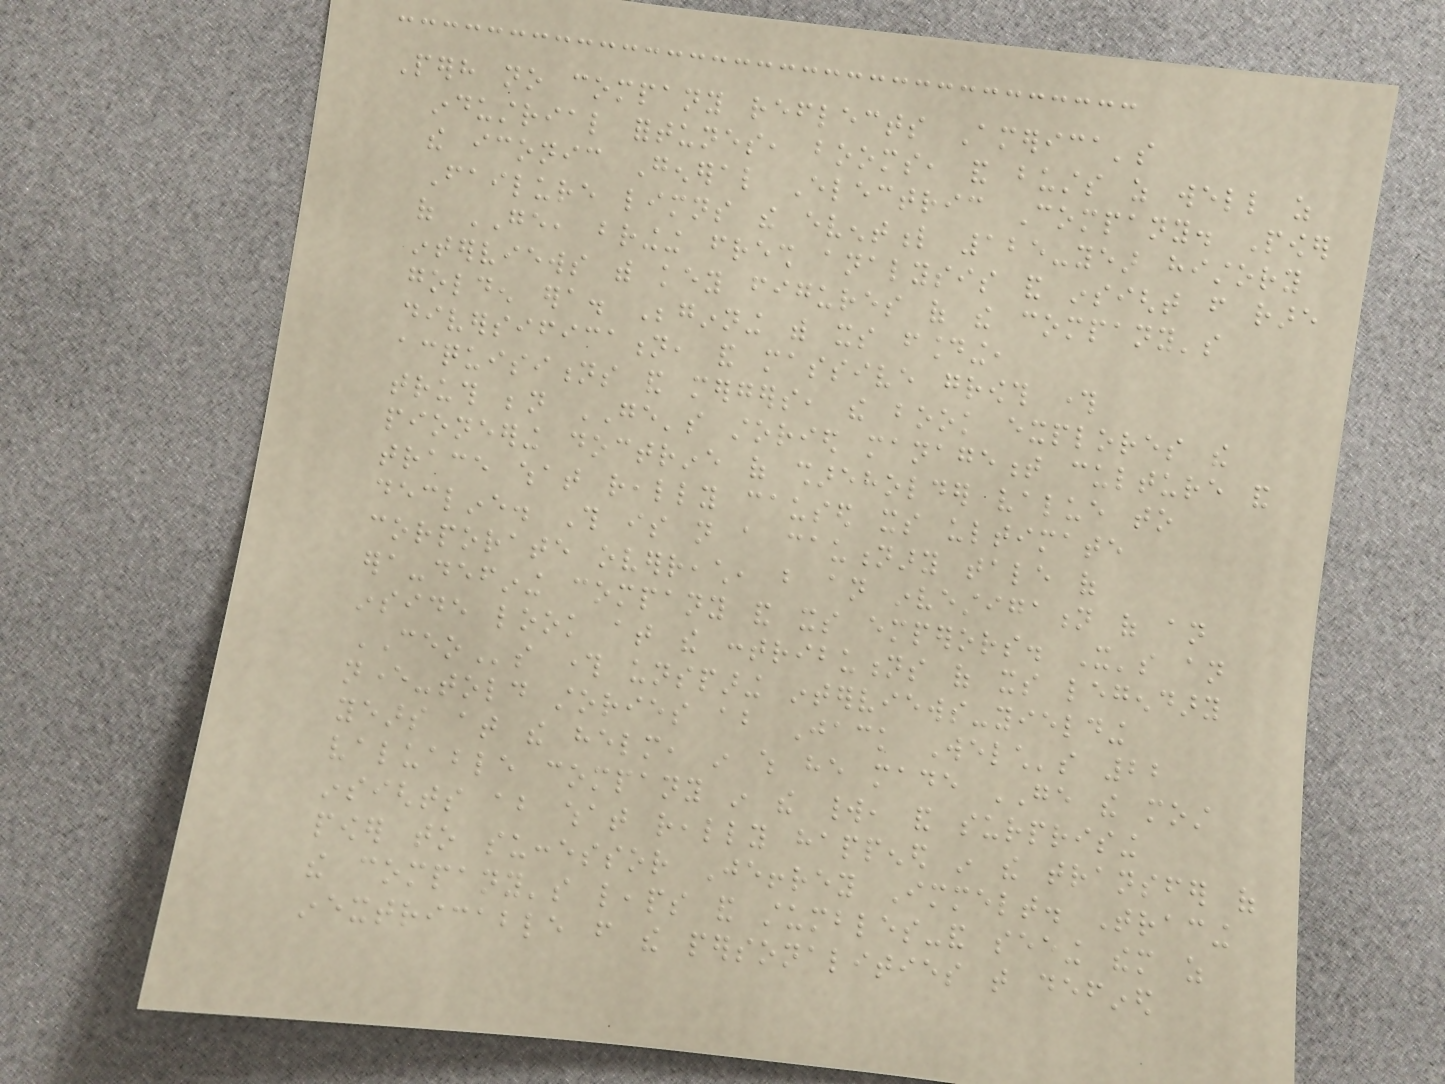Perhaps no company reflects America's
industrial fortunes, booms, and busts as well as
the iconic General Electric Company. Power
Failure limns the eventful 125-year history
of GE, bringing fresh analysis and insight from rare
interviews with key figures of the company's
golden era. Beginning with its founding,
diversification, and massive growth through
acquisitions and mergers, the book explores the
truth beneath GE's storied management culture and
pioneering doctrine of shareholder value to
trace what really caused its ultimate
decline. This is not a cautionary tale of
corporate overreach, but an investigation of an
era-defining company and its emperors. It's an
inside look at the contributions of its legendary
CEOs through unsparing interviews-yielding
never-told stories about Jack Welch's 22
years at the helm, in which he made GE the most
valuable company in the world, and surprising
insights about what really happened in the transfer of
power to successor Jeffrey Immelt. Tracing
the company's leaps and stumbles-and seeing them as
inextricable from the personalities that defined
